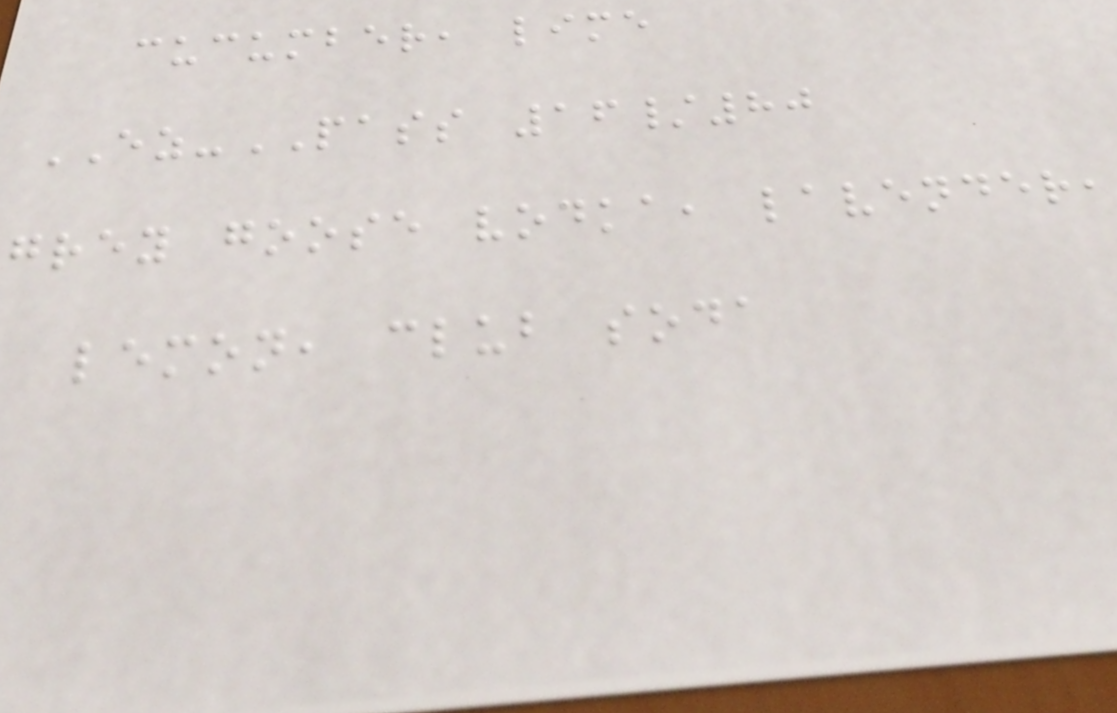cucumber, lime
EZ-PASS 16/80
grey goose vodka, lavender,
lemon, club soda
